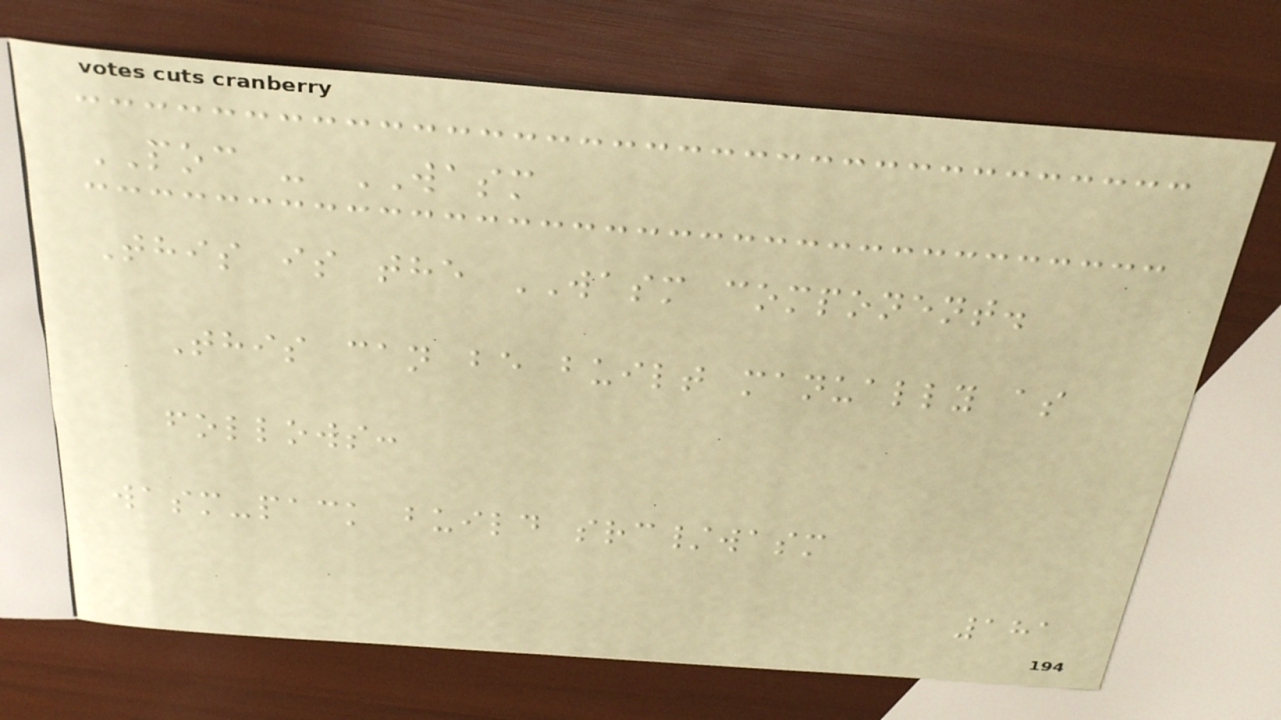POC - WASM
This is the WASM component.
This can be built manually as
follows:
wasm-pack build src/wasm
181
